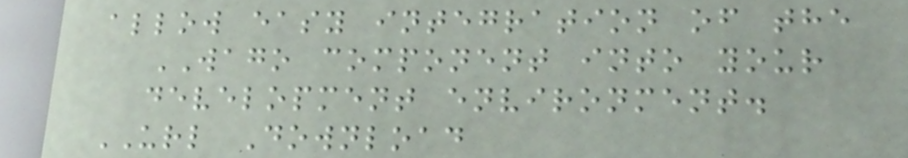allow easy integration of the
WAGO component into your
development environment.
URL Download
